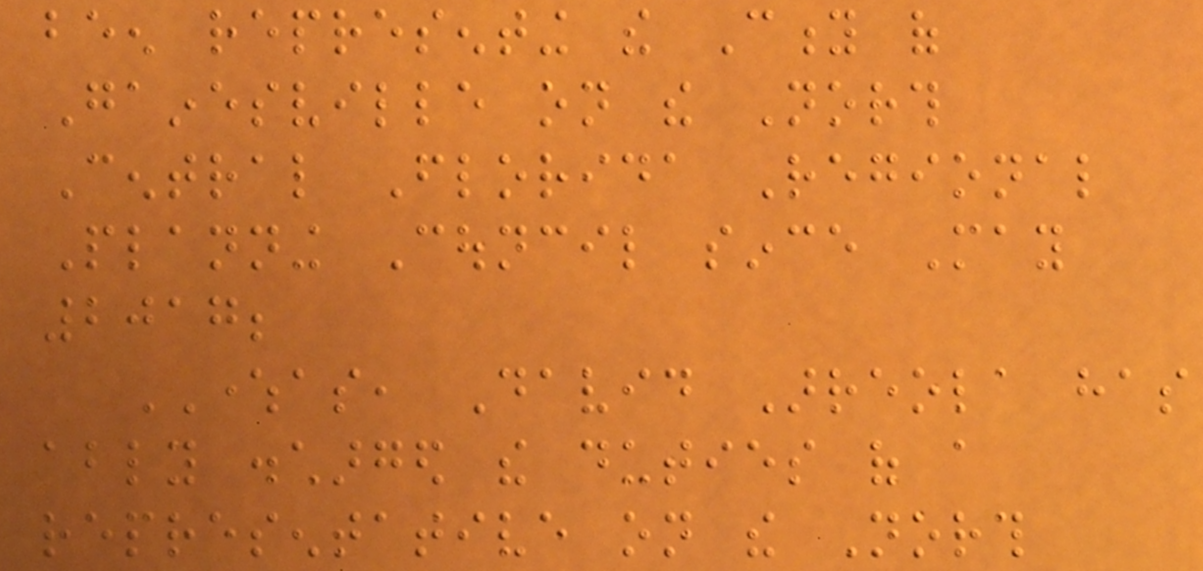been representing the City of
Gainesville on the North
Central Florida Regional
Planning Council since May
2017;
WHEREAS, David Arreola has
ably discharged the duties of a
representative on the North
